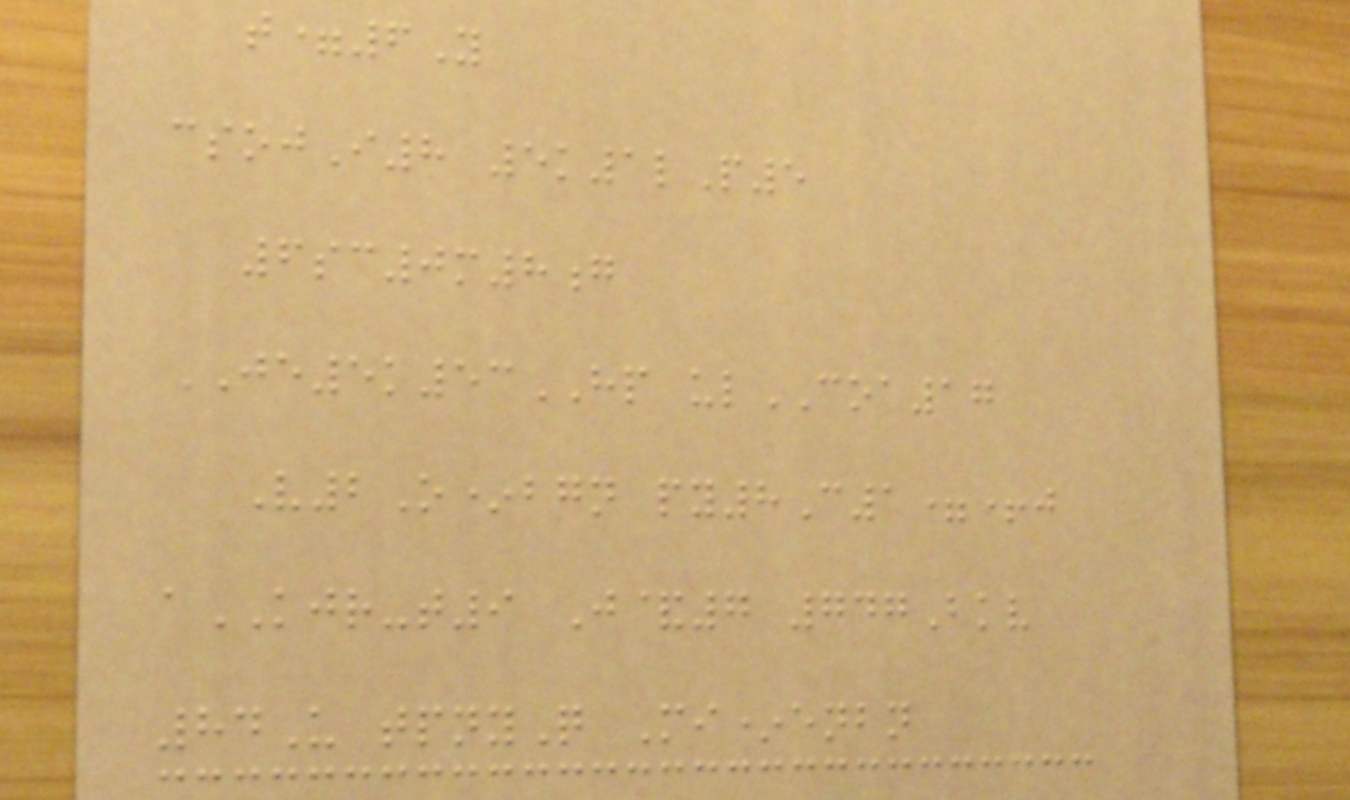t=6Y
csojI8 5k1lP5
6sc0m8g
JE5k53HP ulCOA17
V2O*bgn py8C1=+j
aKJR-t9 J&7 747Bkv
84U tpnyQ Mi*enbn
